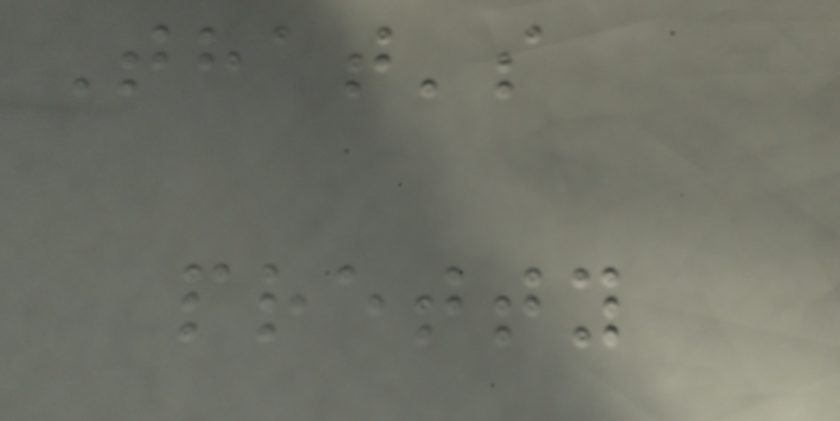That's
pretty
